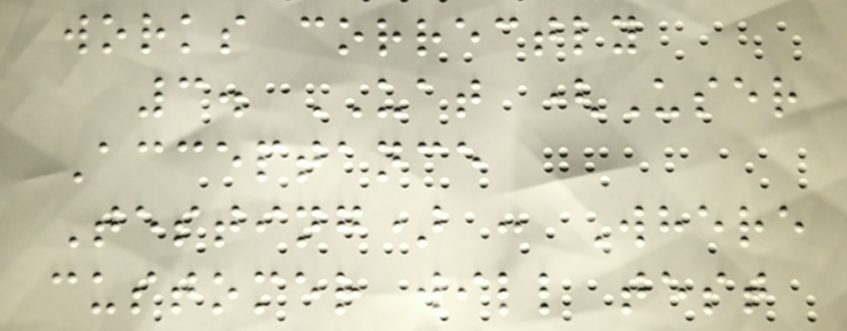works correctly
3. UAT (User
Acceptance
Testing) : Where
customer will test
